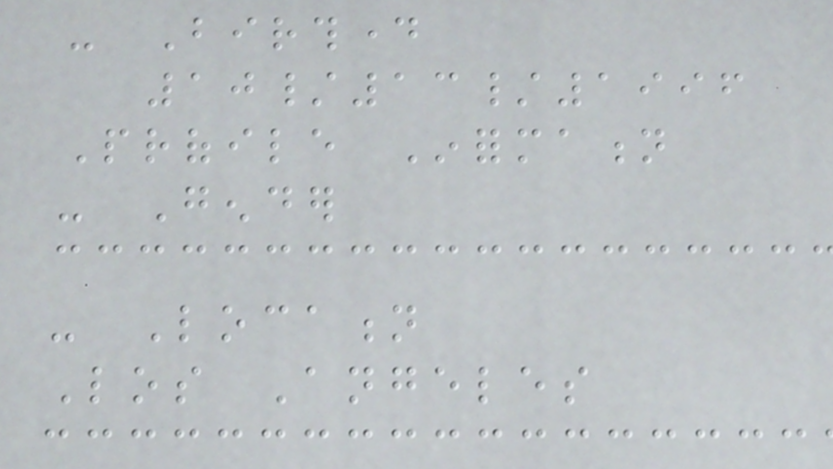- Birthday
10/13/1996
Profile Information
- Gender
- Location
Los Angeles
